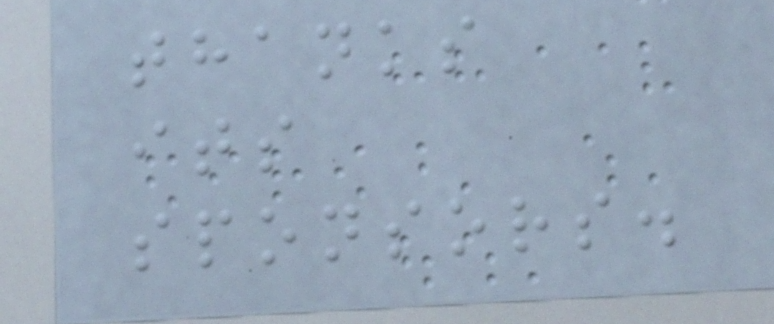thanks
its
sponsors.
